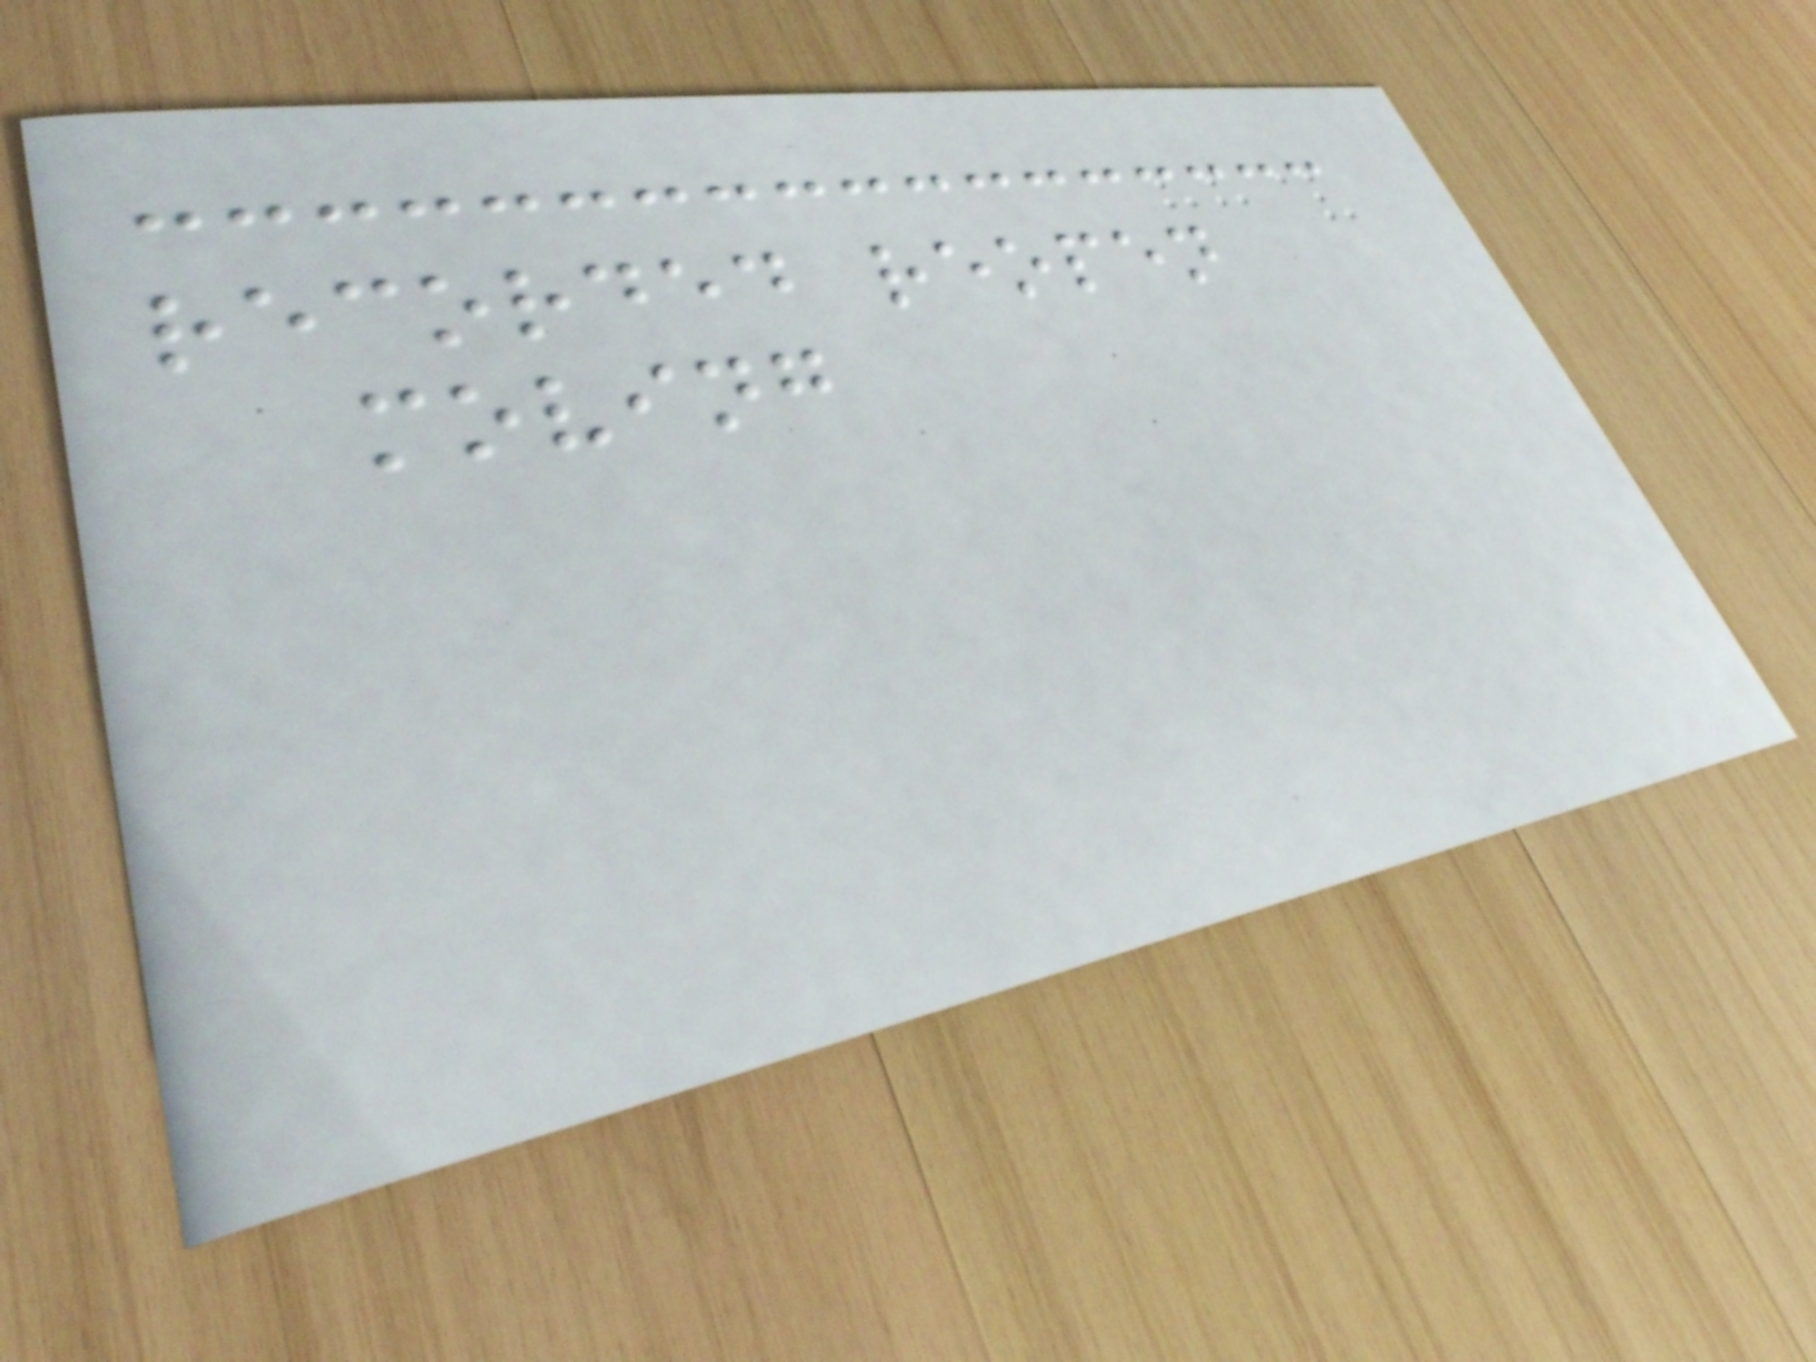recorded reopen
moving
